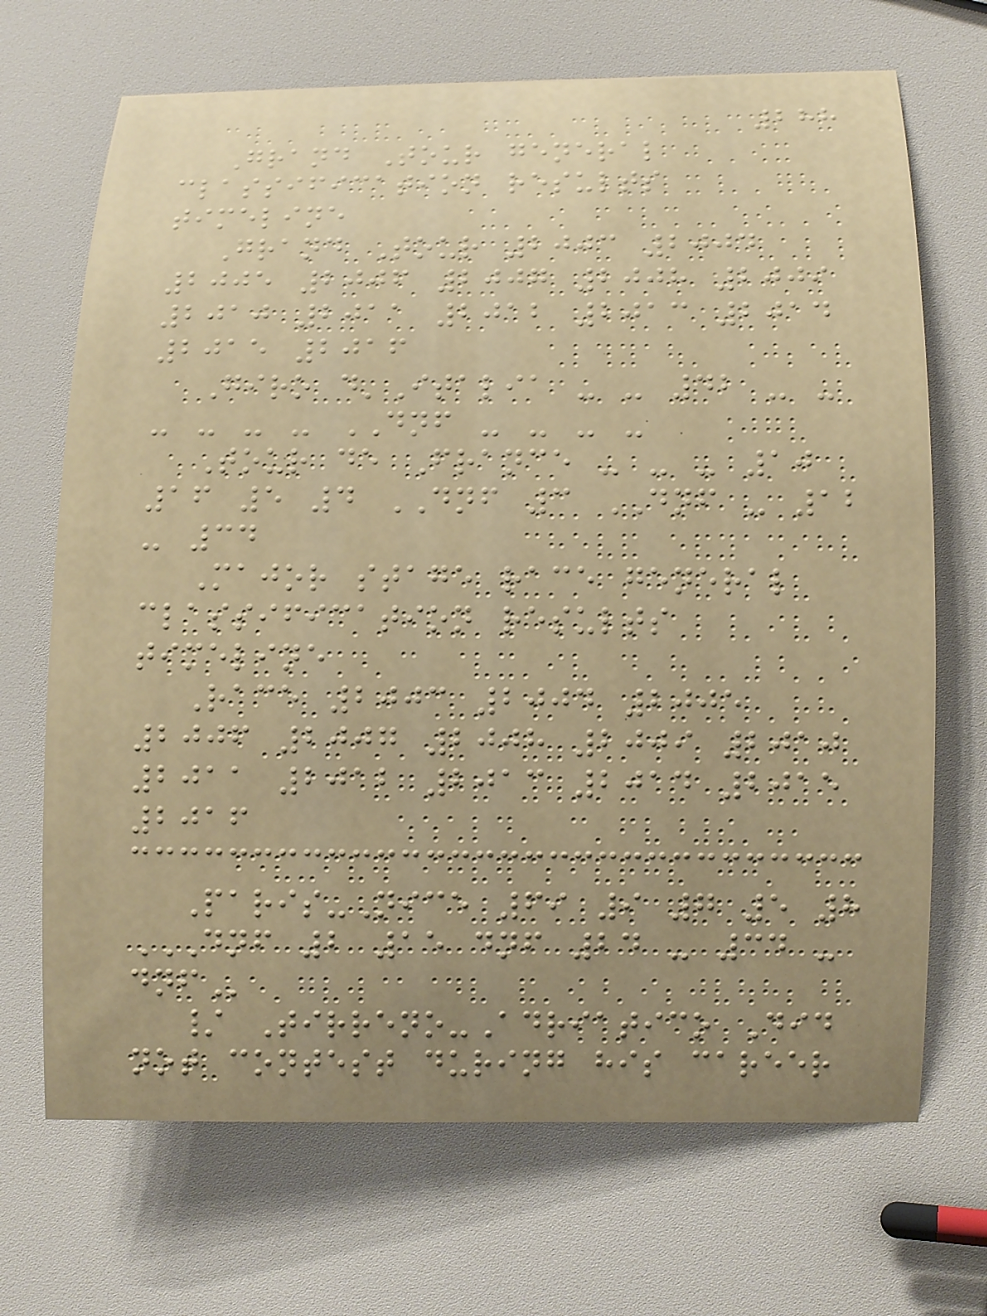288
Grand Tour general
classification results
timeline
Grand Tour 2003 2004
2005 2006 2007 2008 2009
2010 2011 2012 2013 2014
2015 2016
Giro d'Italia - - 42 - -
- - - - DNF - - - -
Tour de France - - - 10
16 5 4 DNF 3 DNF - 12
- 34
Major stage race general
classification results
timeline
Race 2003 2004 2005
2006 2007 2008 2009 2010
2011 2012 2013 2014 2015
2016
Paris-Nice 69 9 7 5 8
DNF 2 15 DNF 24 - 34 -
DNF
/ Tirreno-Adriatico Did
not contest during his career
